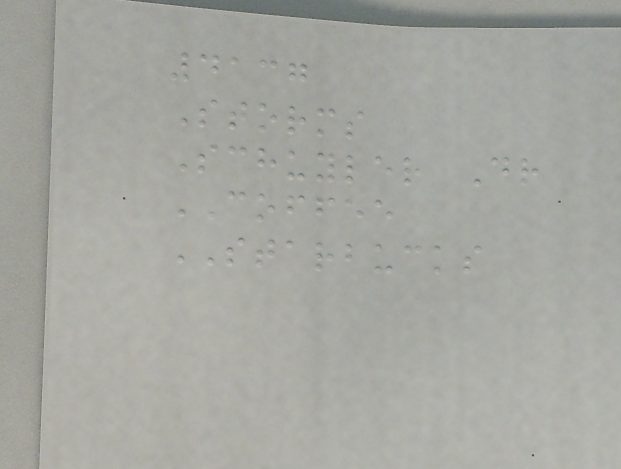4137
Storms
Schuyler Dr
COFFEE
STARBUCKS
